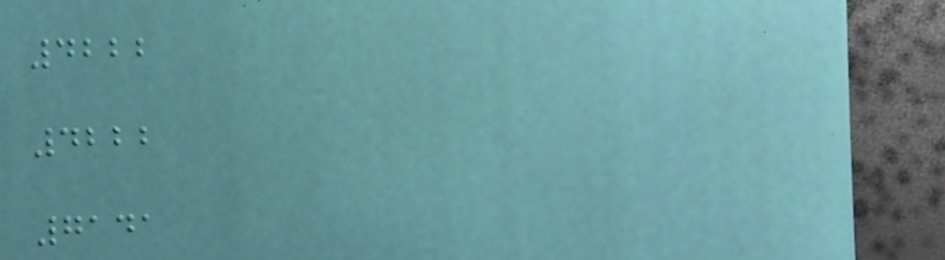4222
4222
7141
